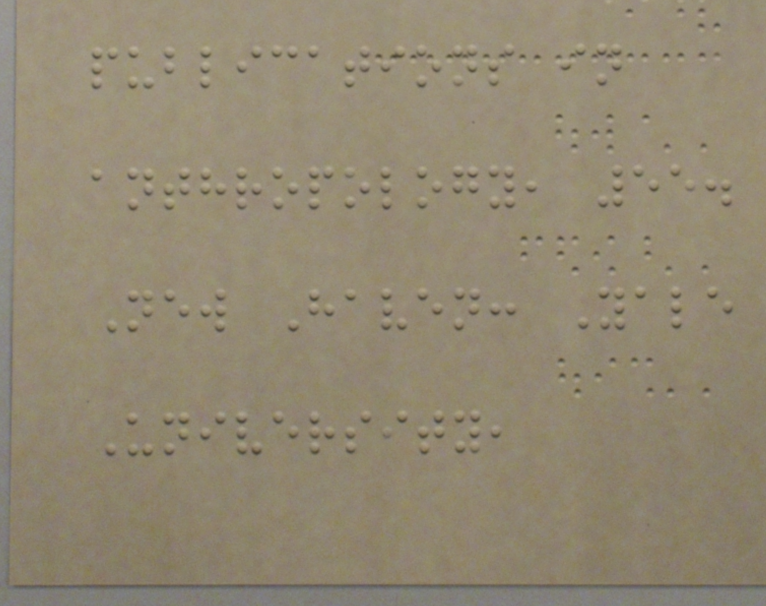publications in
anthropology, 55.
New Haven: Yale
University,
